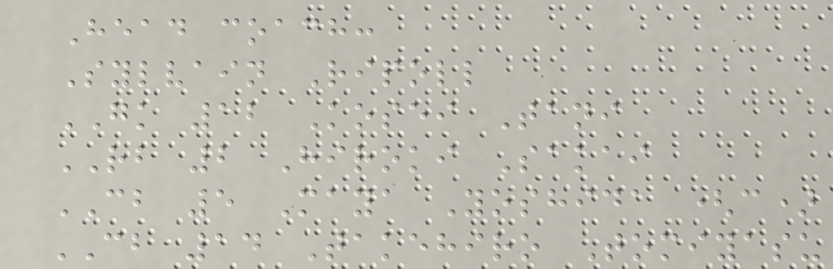Head coach:
Sylvain Ripoll
GK 12 Kosei Tani
RB 2 Hiroki Sakai
CB 5 Maya Yoshida (c)
CB 14 Takehiro Tomiyasu
